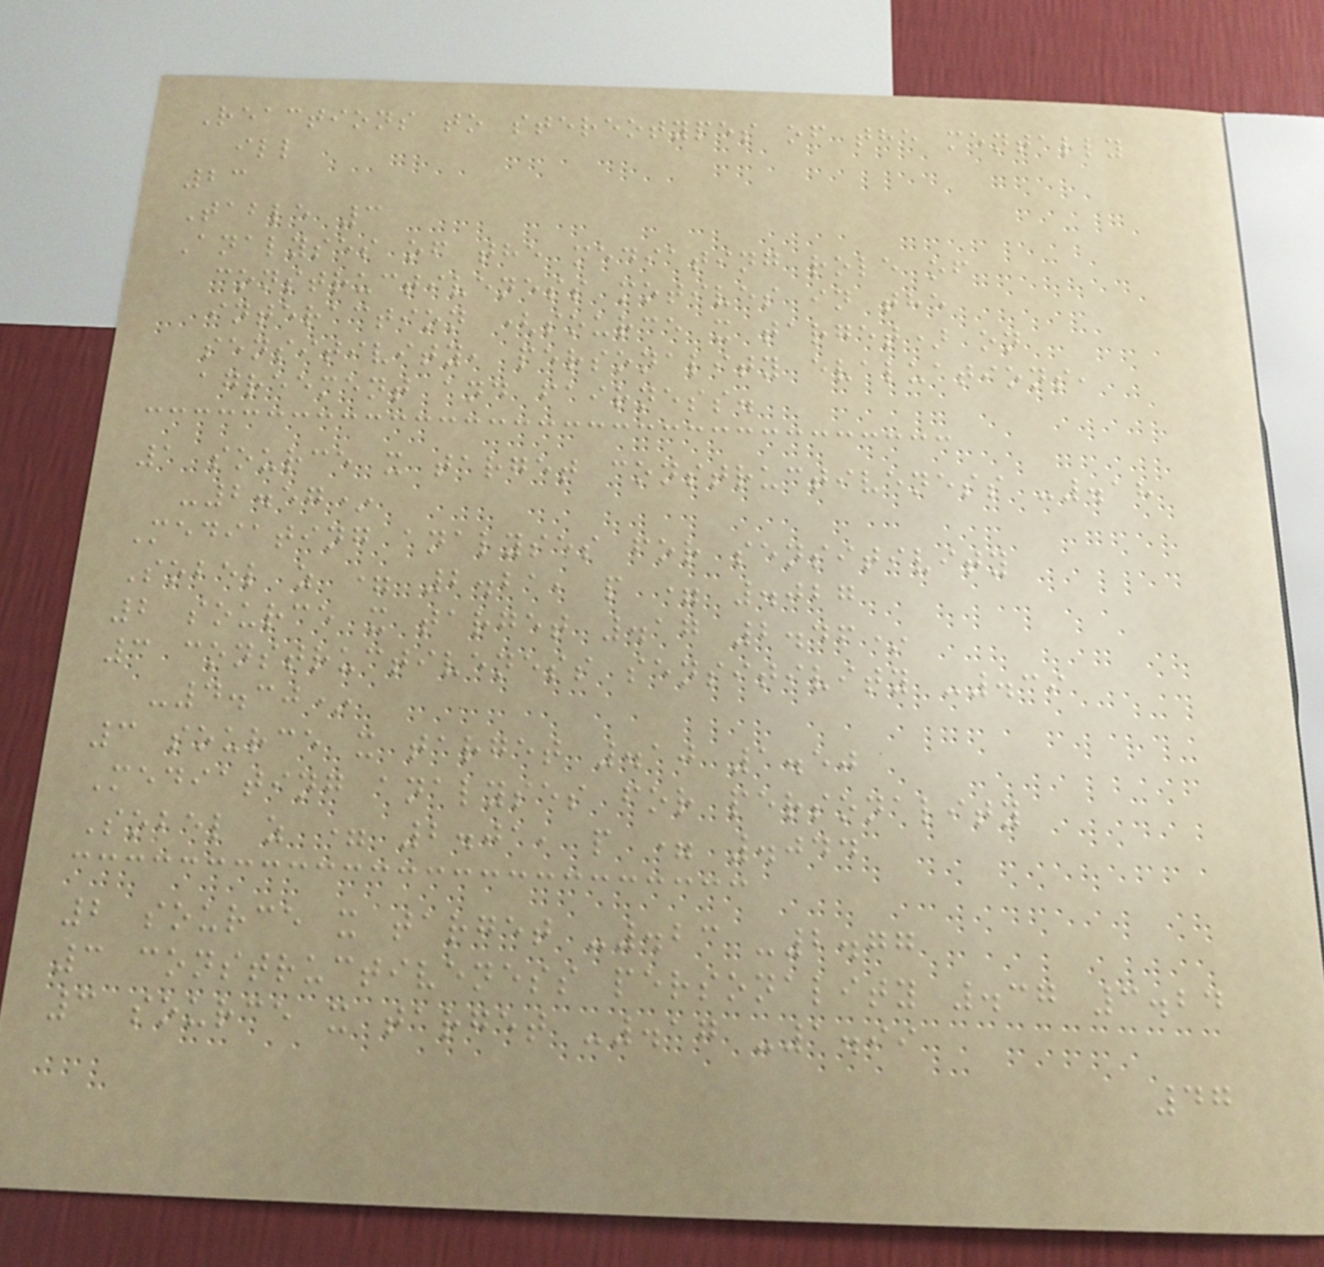Reactions to stereotypes of the mentally
ill
23
Table 3
Analyses of the mediating role of
constructiveness motives in the
interaction (source x target) on
sensitivity, personality evaluations,
agreement and fairness.
1 source x target constructiveness -.18
-2.57*
Mediating analyses for sensitivity
Sobel z = 2.21, p = .027
2 source x target .17 2.46*
3 constructiveness sensitivity -.39
-4.30*
3 source x target .10 1.50
Mediating analyses for personality
Sobel z = 2.01, p = .044
2 source x target -.23 -2.77
3 constructiveness personality .37 3.24
3 source x target -.17 -1.99
47
